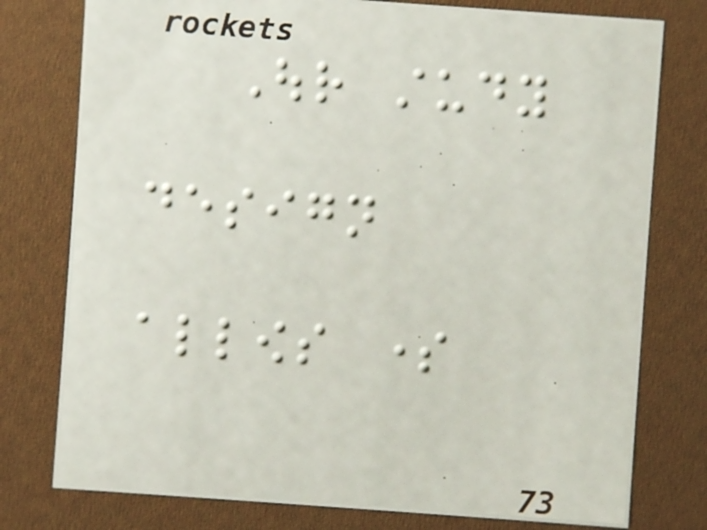Our study
design
allows some
